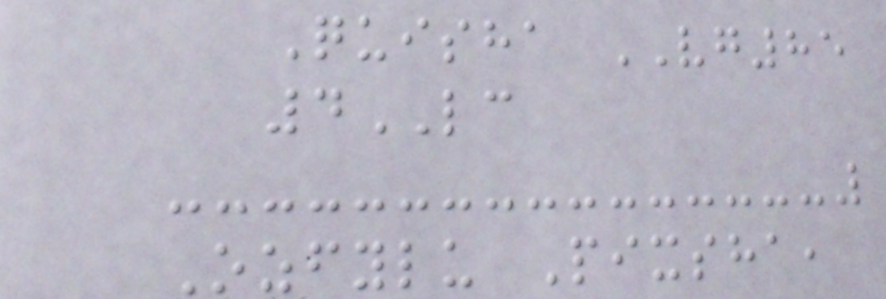Quisha VG85
4LC
Ozfylu Pixsha,
